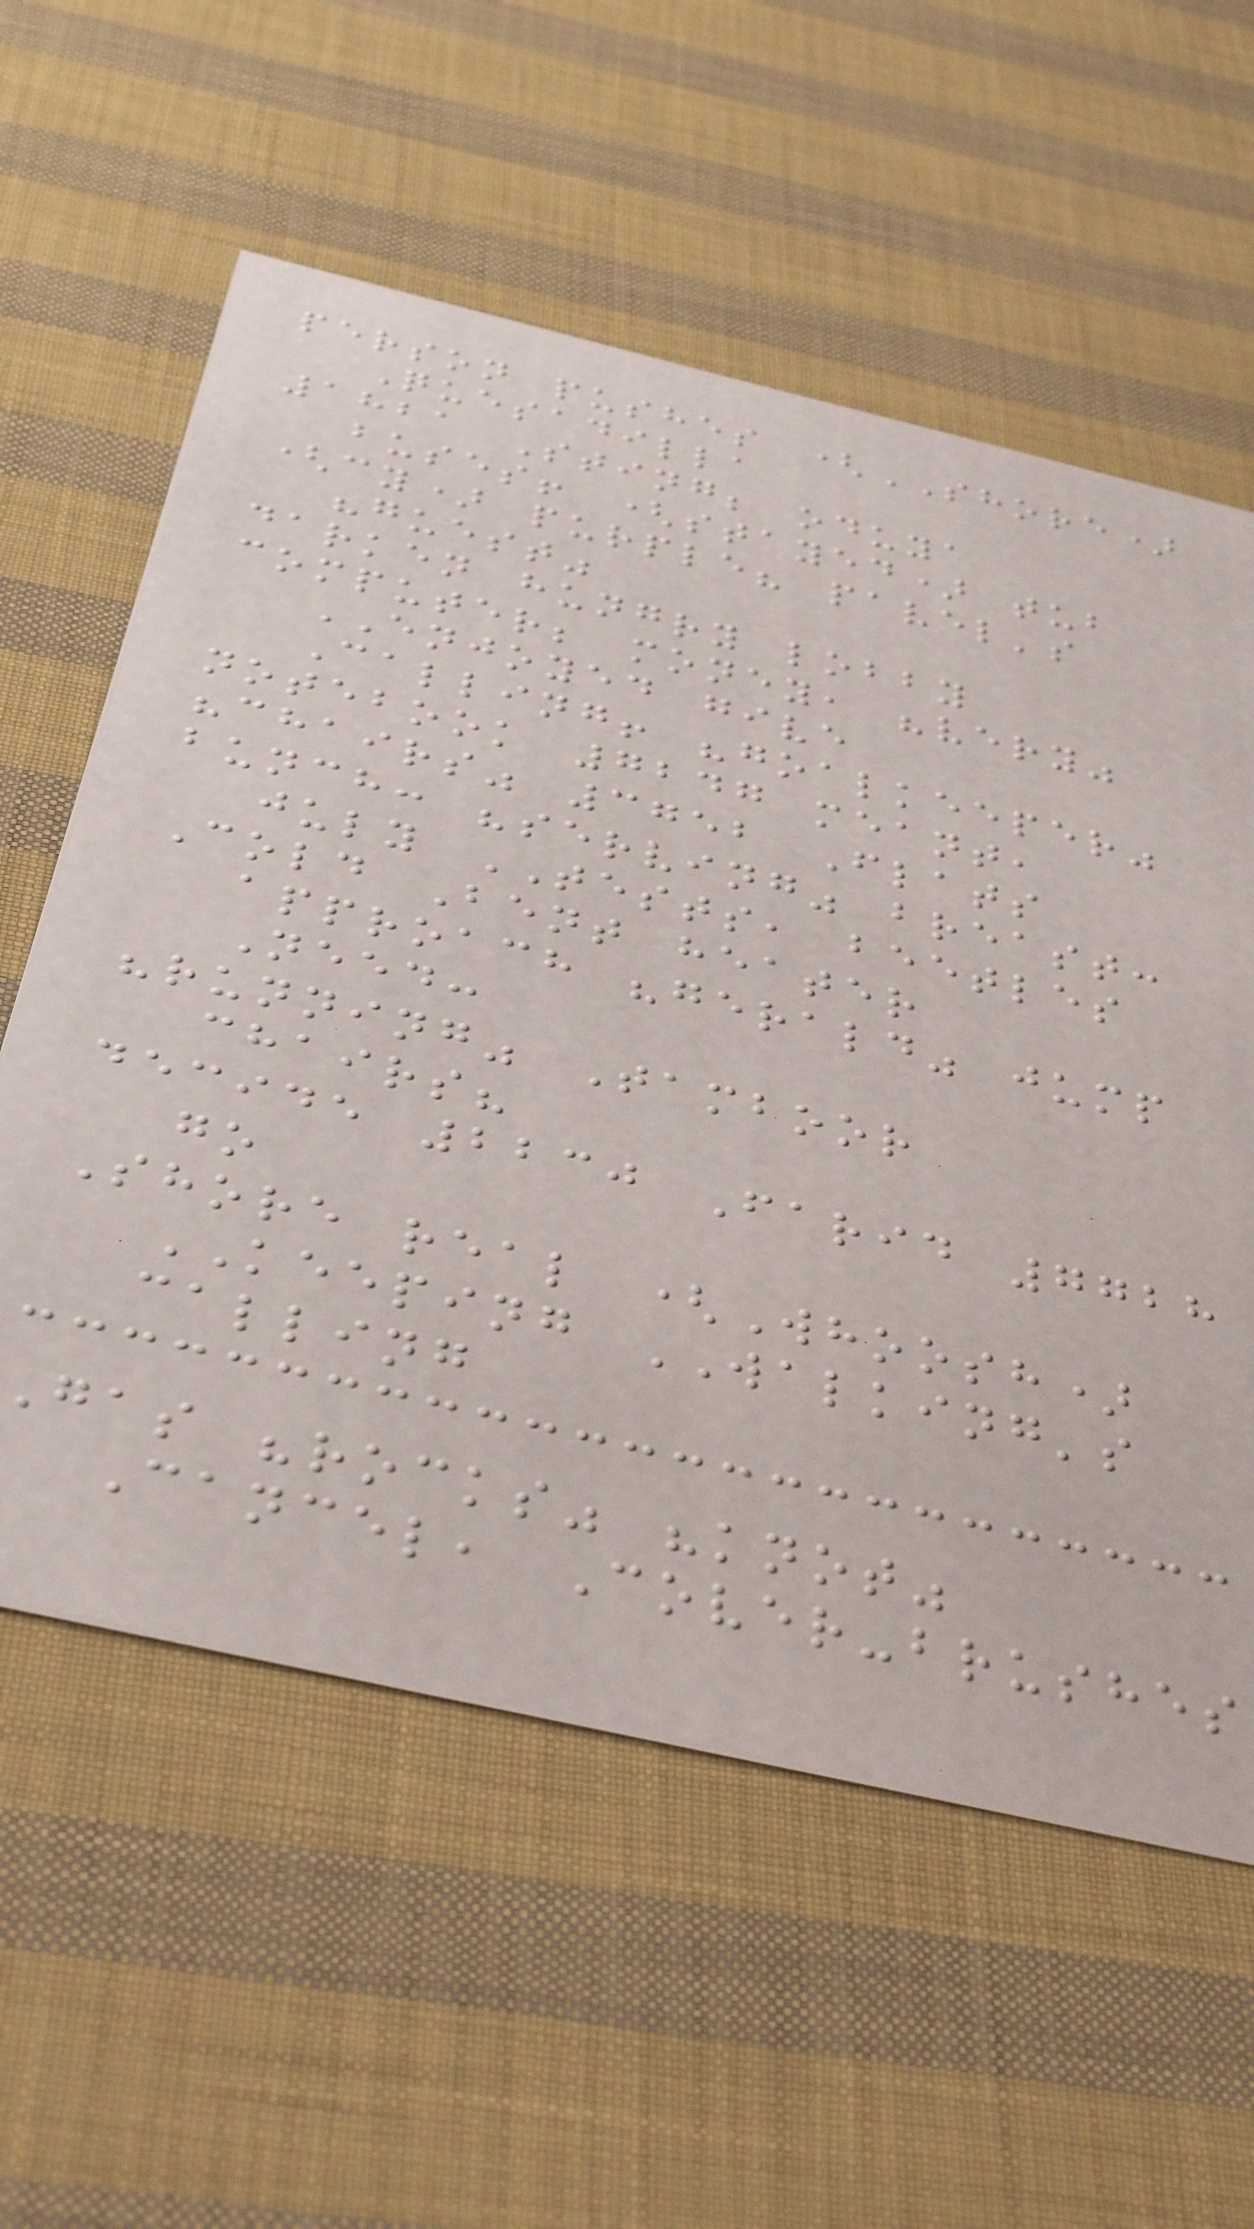person pushes (SHORE)
Quesadilla
1821 Sting; oduya
buses! (stayed) tub
(cy) purple? pavel's
"guest"
darken hungry lobby
computer; money, "very"
ENJOYED give
Calling! "goalkeeper"
notebook 7247 meant,
"chairs" 3752 Flats
bunch: "serving" breast:
july TESTS, beetles
Cold Bent heater
approach "gerald" jump
Need:
"running" Tamboor
chairs?
decide 2230 Farid 7728
go
Shore real (Whoosh)
KEEPING WALKING's
calling
gas "rocks" "knot"
Cancel, Cover-brushes
